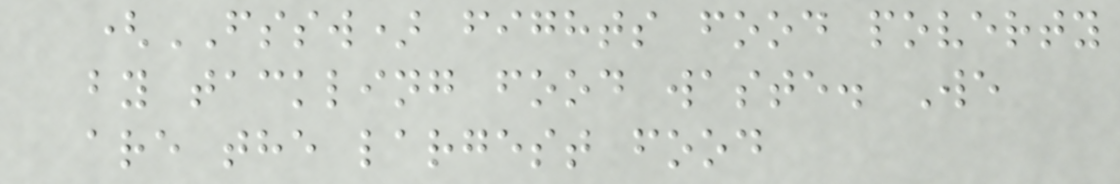(FSSW) fights food poverty
by tackling food waste. We
are the largest food
